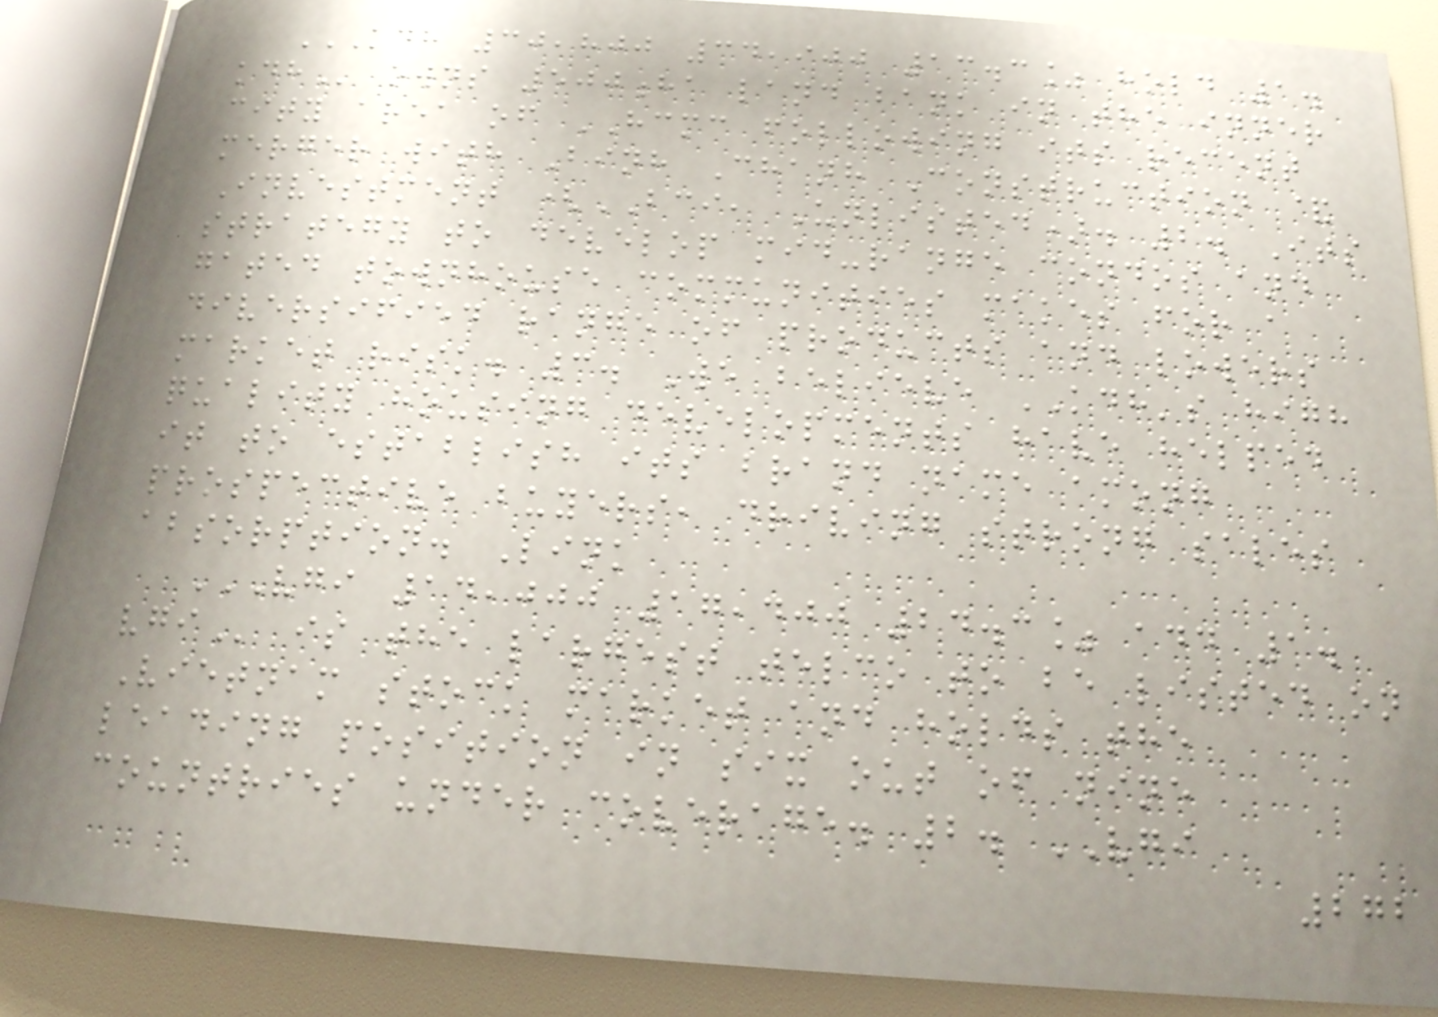KDH 30,800 34,900 13.3% HOLD 1.
KDH owns 500ha land bank in the inner
city area of HCMC following its recent
merger with Binh Chanh Construction &
Investment (BCI, Unlisted). 2. Its
strategy to develop mid-range condos and
gated townhouse communities makes for a
diversified range of products and lowers
market risk. 3. We believe KDH's high
quality housing developments have helped
it to establish its brand name among
prospective buyers, driving strong sales
absorption. Link
VGI 14,000 17,400 24.3% ADD 1.
VGI is the largest telco to be listed on
Vietnam stock market and holds the
leading position in six out of nine
countries under coverage. 2. VGI
272
